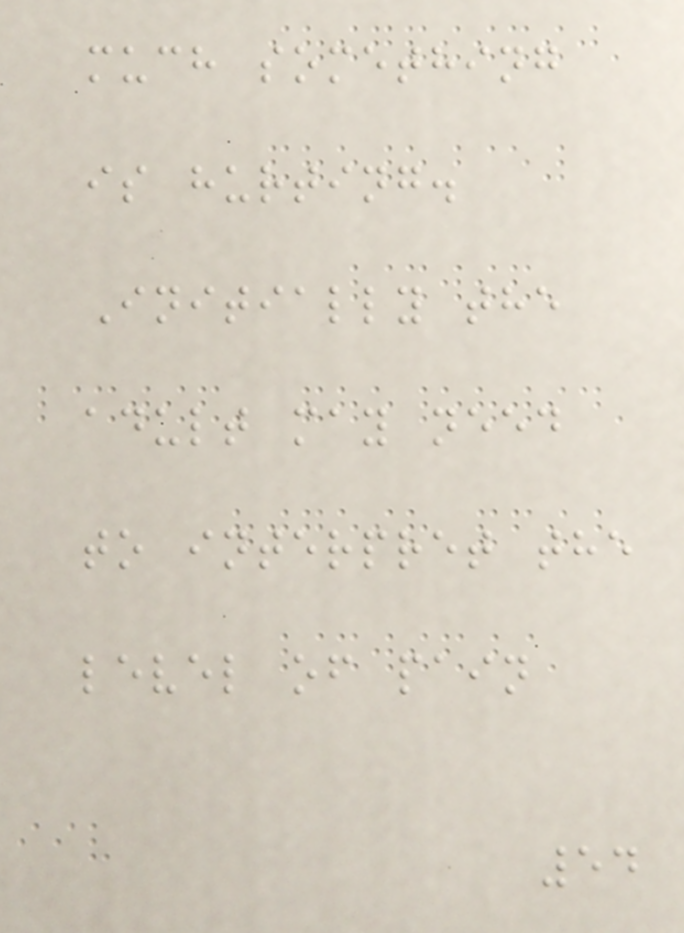much something
is hurting.
Initially the
adult may need
to interpret the
level of pain
54
